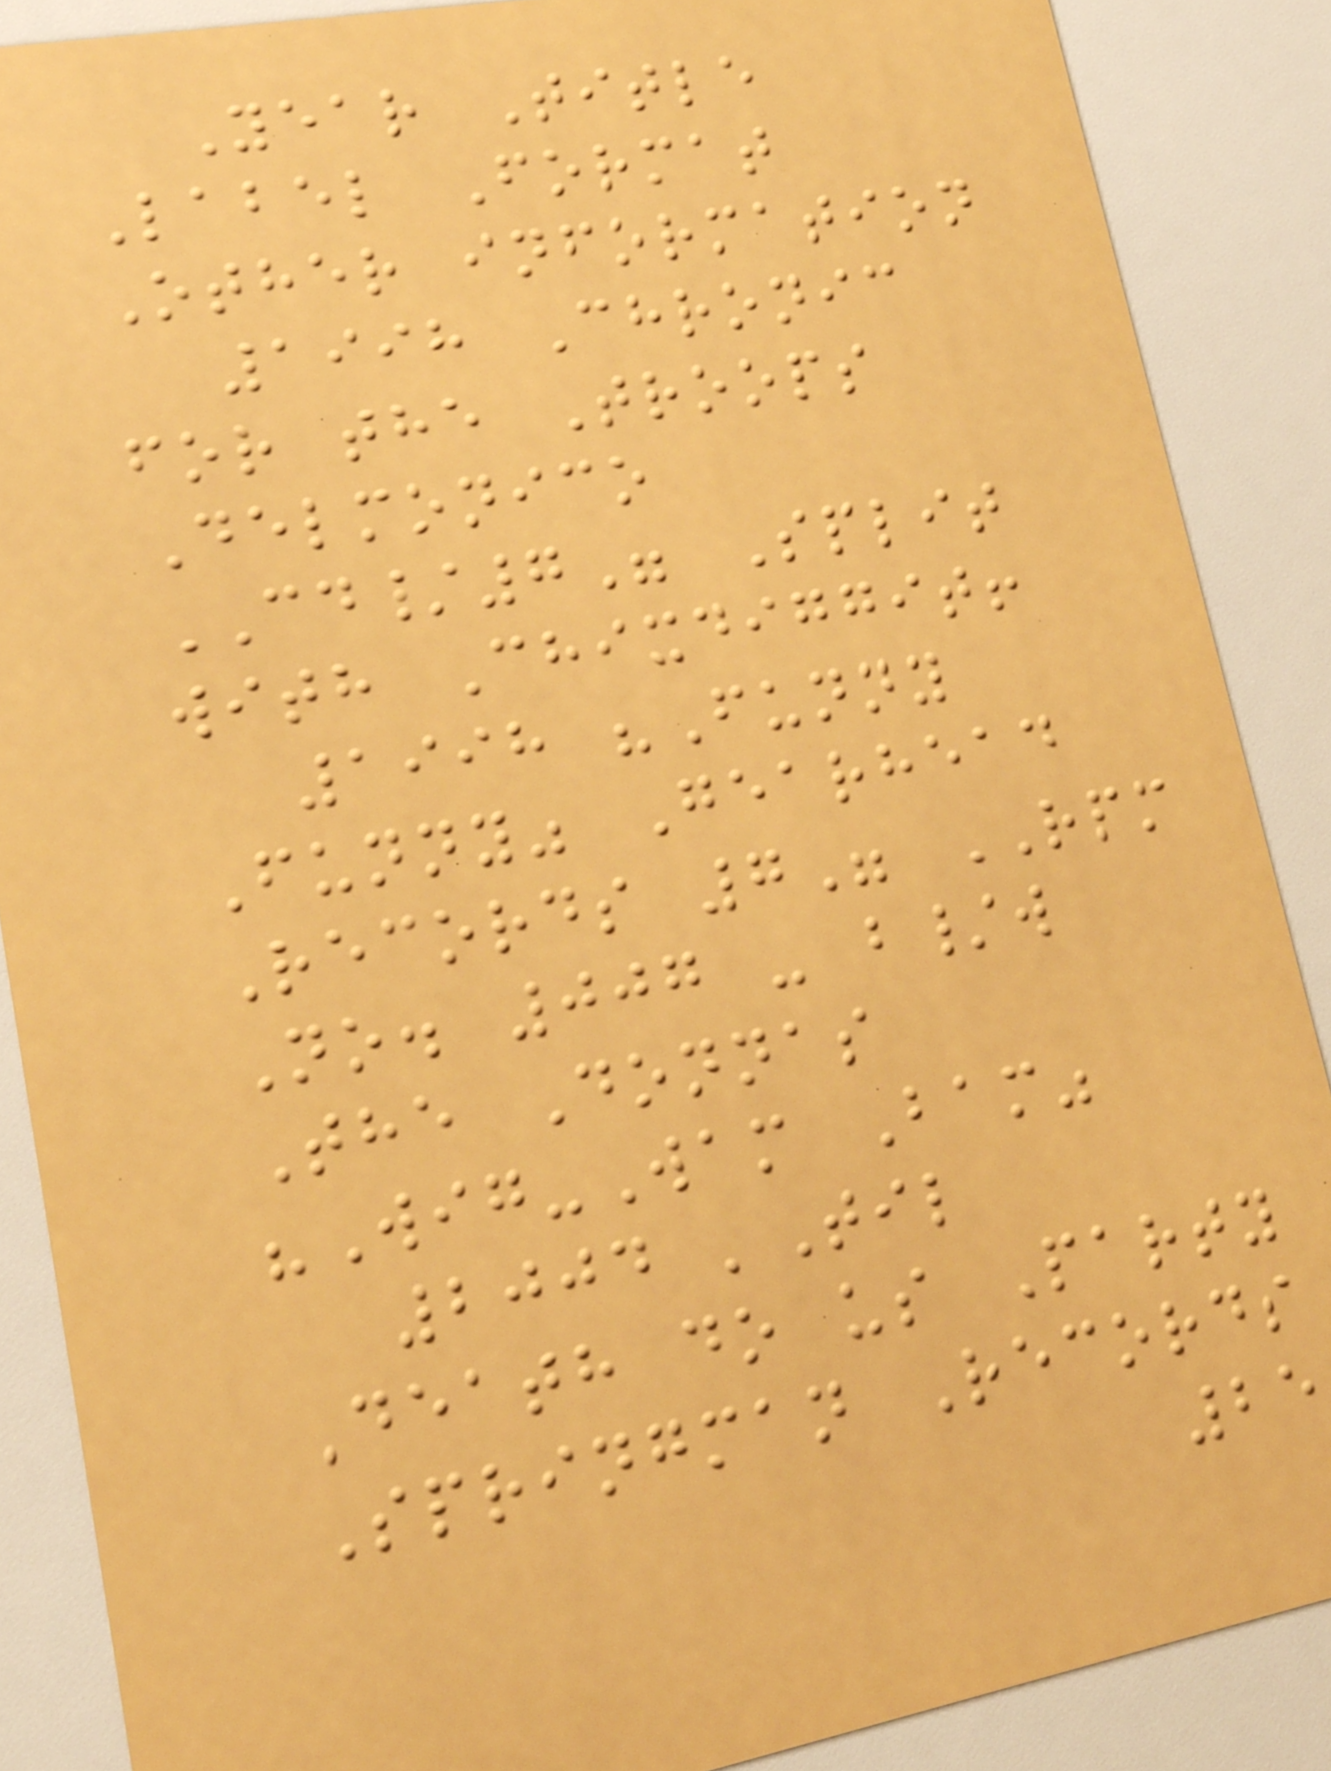Year Title
Label Format
Other information
1998 Chronic
for the Troops
Delmonico
CD/7" Split
with Chixdiggit!
1998 "Funny
Funny" Gearhead
Records 7" RPM
No. 007 - b/w
The Donnas
"Wig-Wam Bam"
2004 'Til
Death do us Party
Springman Records
25
